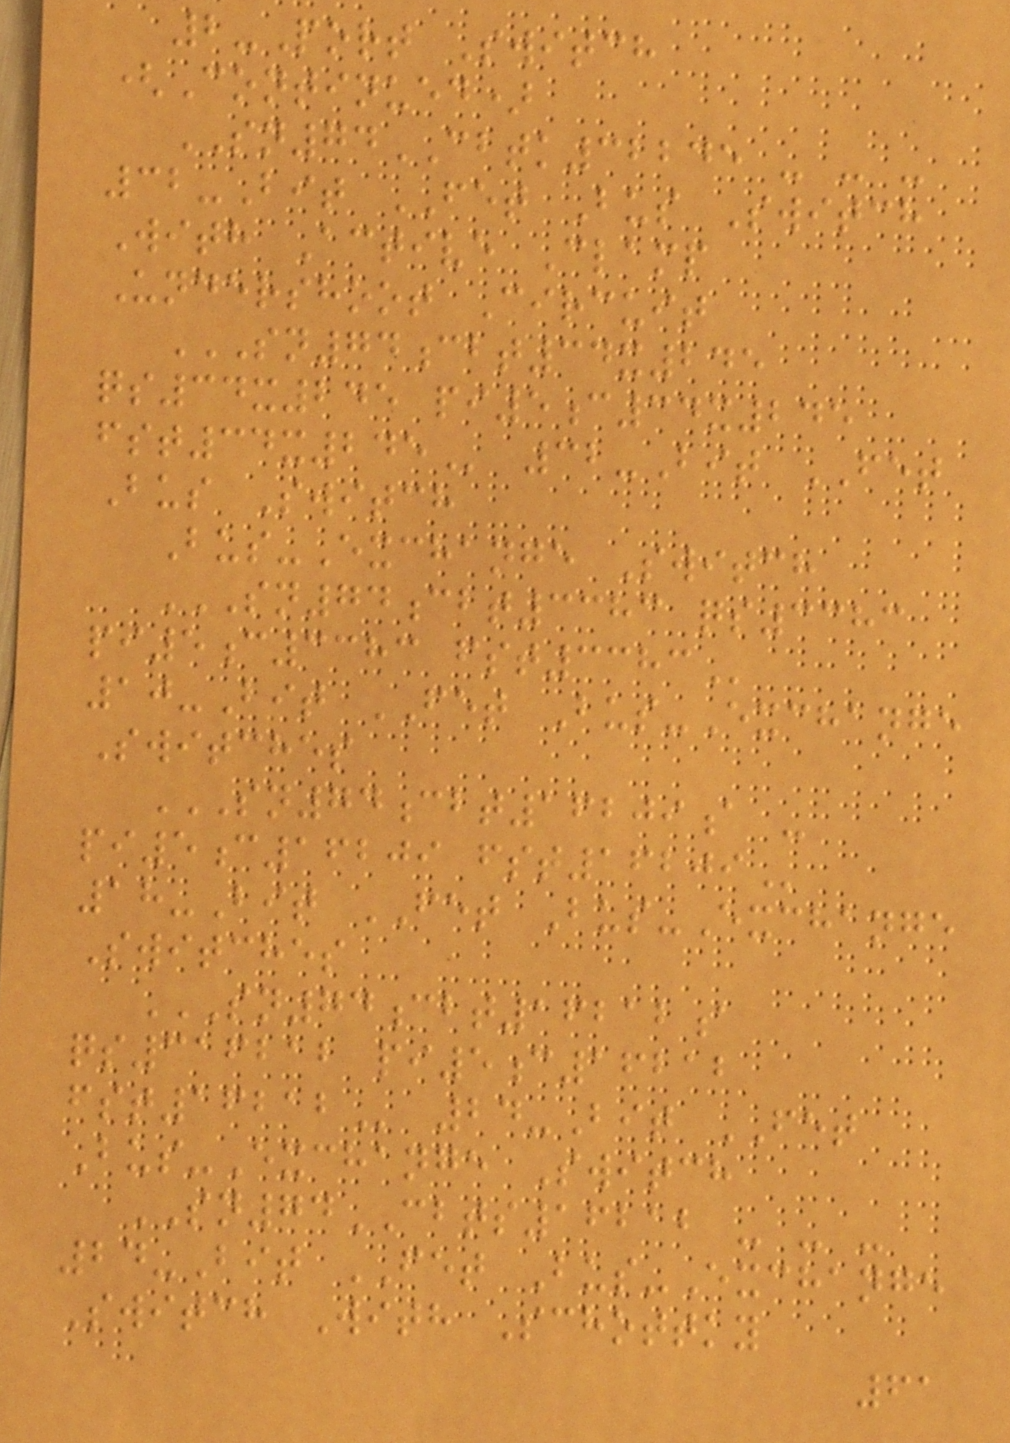2-Port Switch
(Continued)
SN74CBTK32245 - - -
32-Bit FET Bus Switch
With Active Clamp
Undershoot Circuit
SN74CBT34X245
QS34X245 PI5C34X245
FST34X245 32-Bit FET
Bus Switch
Bus-Exchange Switch
SN74CBT3383 QS3383
PI5C3383 FST3383
10-Bit FET Bus-Exchange
Switches
SN74CBT16209A -
PI5C16209 FST16209
18-Bit FET Bus-Exchange
Switches
SN74CBT16212A
QS316212 PI5C16212
FST16212 24-Bit FET
Bus-Exchange Switch
SN74CBTS16212 - - -
24-Bit FET Bus-Exchange
Switch With Schottky
61
